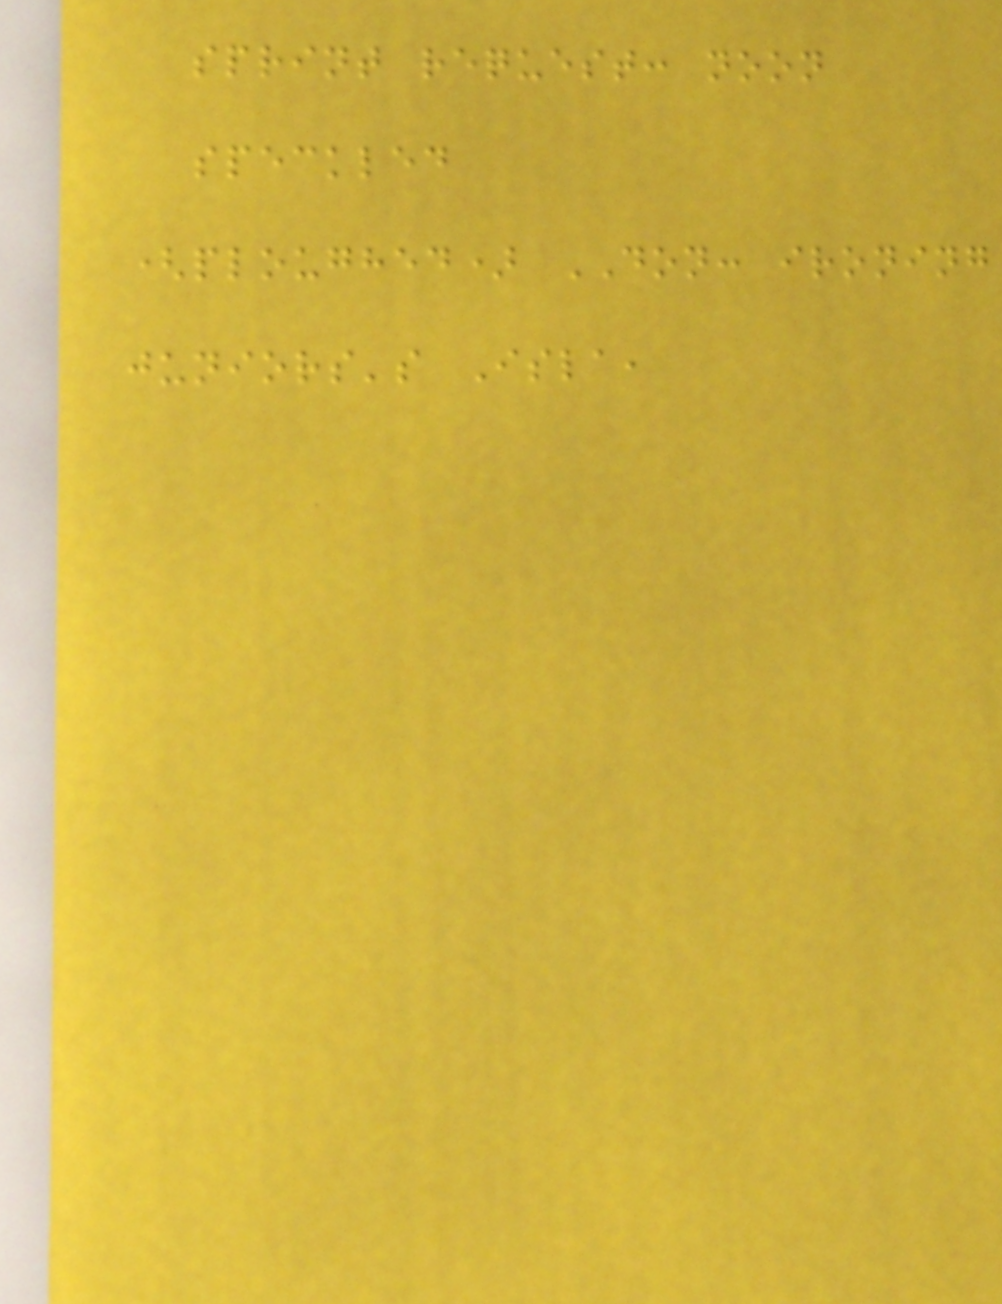sprint request: noon
speckled
(ploughed) DON: ironing
juniors's Isla,
